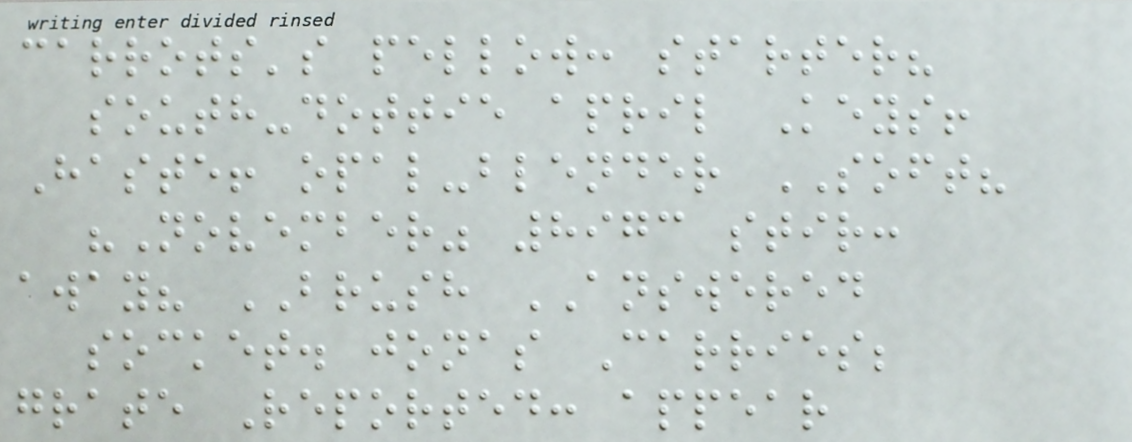carrots's pellow: starter?
south-dottie april Keys!
Haste! opal-blender SOFT?
"November" 8973 stir:
away? BRUSH ANSWERED
socket. jonas Carries;
grate Reported: appear
